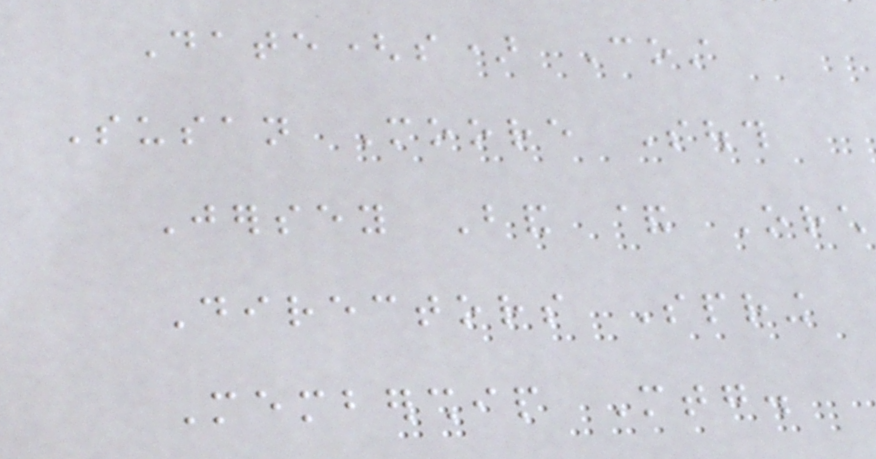Date(s) Cost
Susan Moore South
Jersey Band & Orch
Directors Spring
Membership Mtg.
